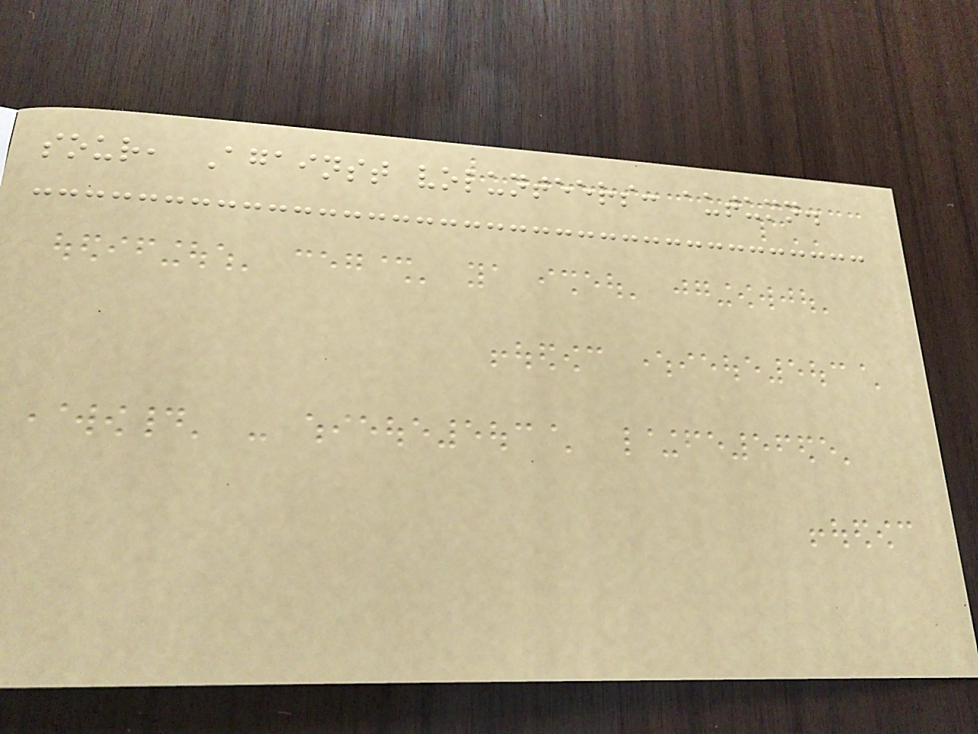sour, Against volunteers: autumn.
